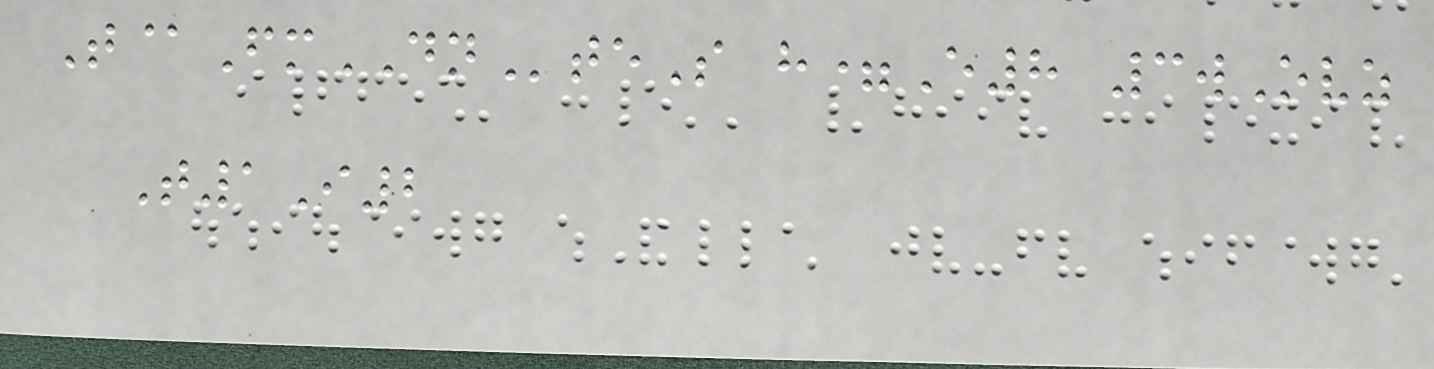T@FmDNteS h=E8 3wOvz
T1I2
